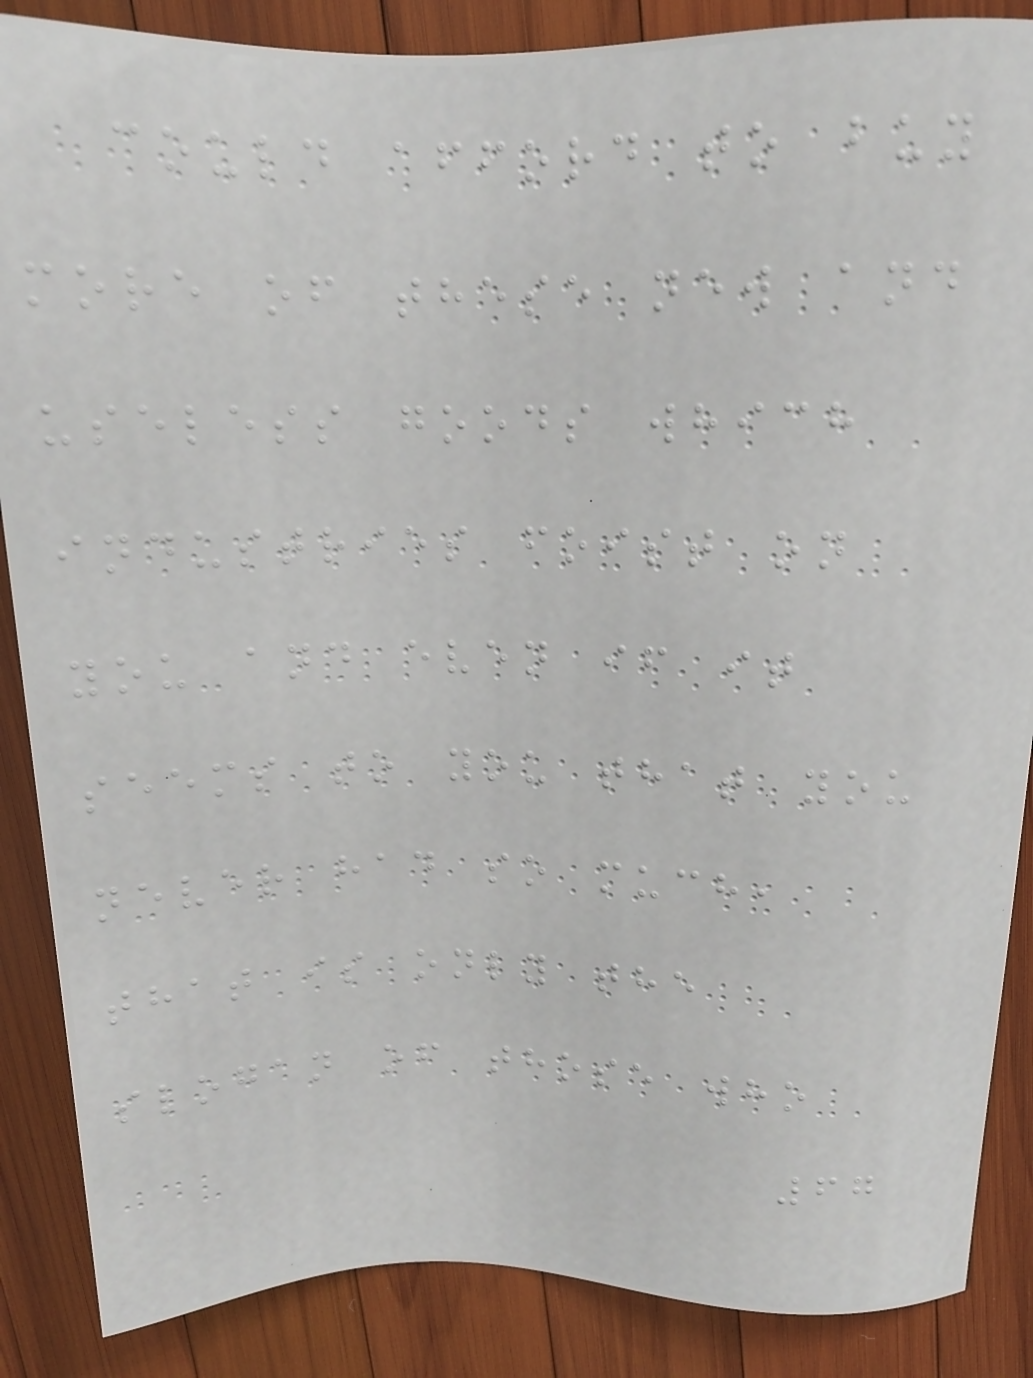could afford to buy
more of these new and
useless goods which
industries foist on
you and even if it
seems to you that you
never had so much,
that is only the
slogan of those who
67
